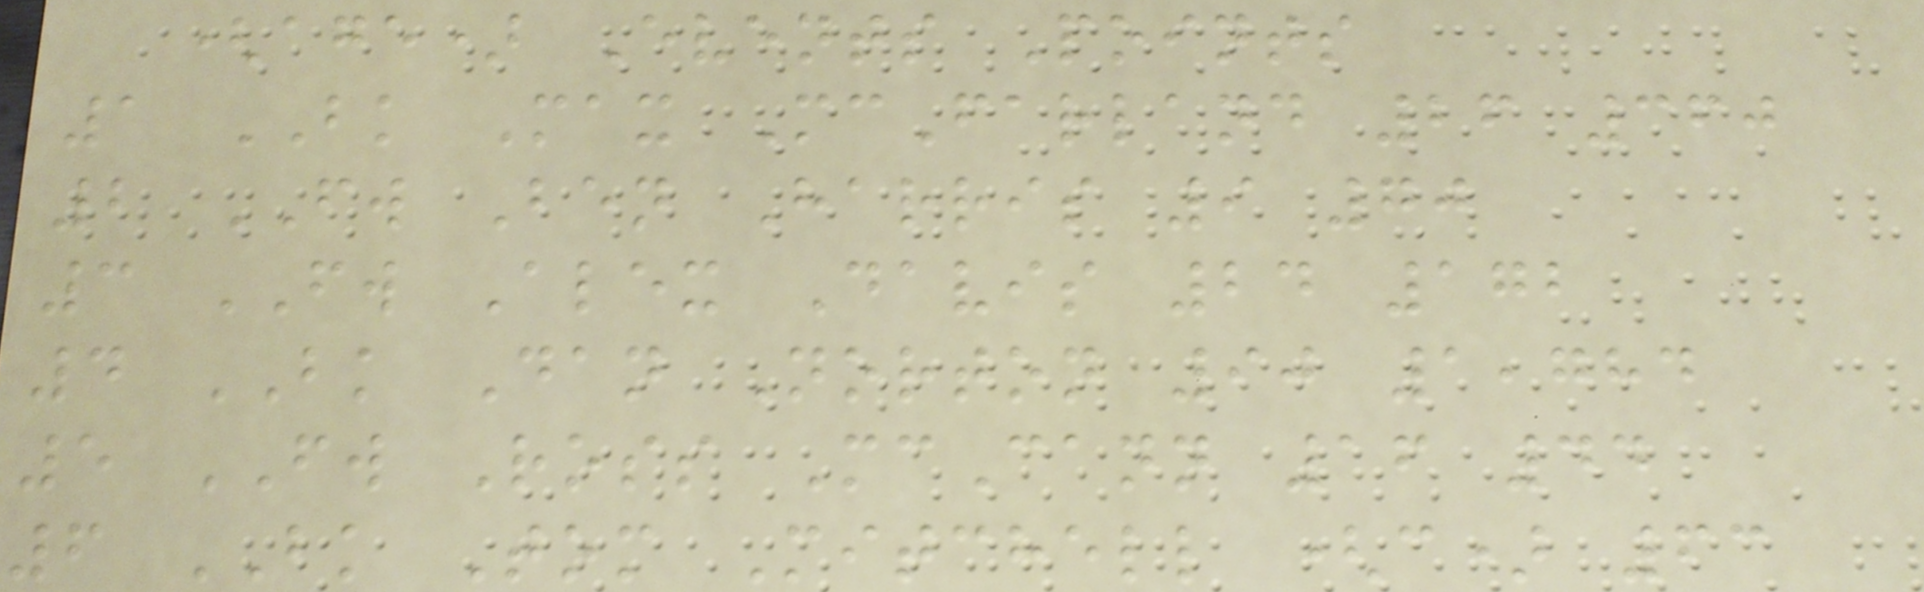(age) Events Points
1 BK Max McFarland 26 360
2 FW Ben Harris 9 70
3 FW Alex Davis 24 172
4 BK Dan Norton 90 1,784
5 FW Ross McCann 16 44
6 BK Tom Mitchell (c) 63
